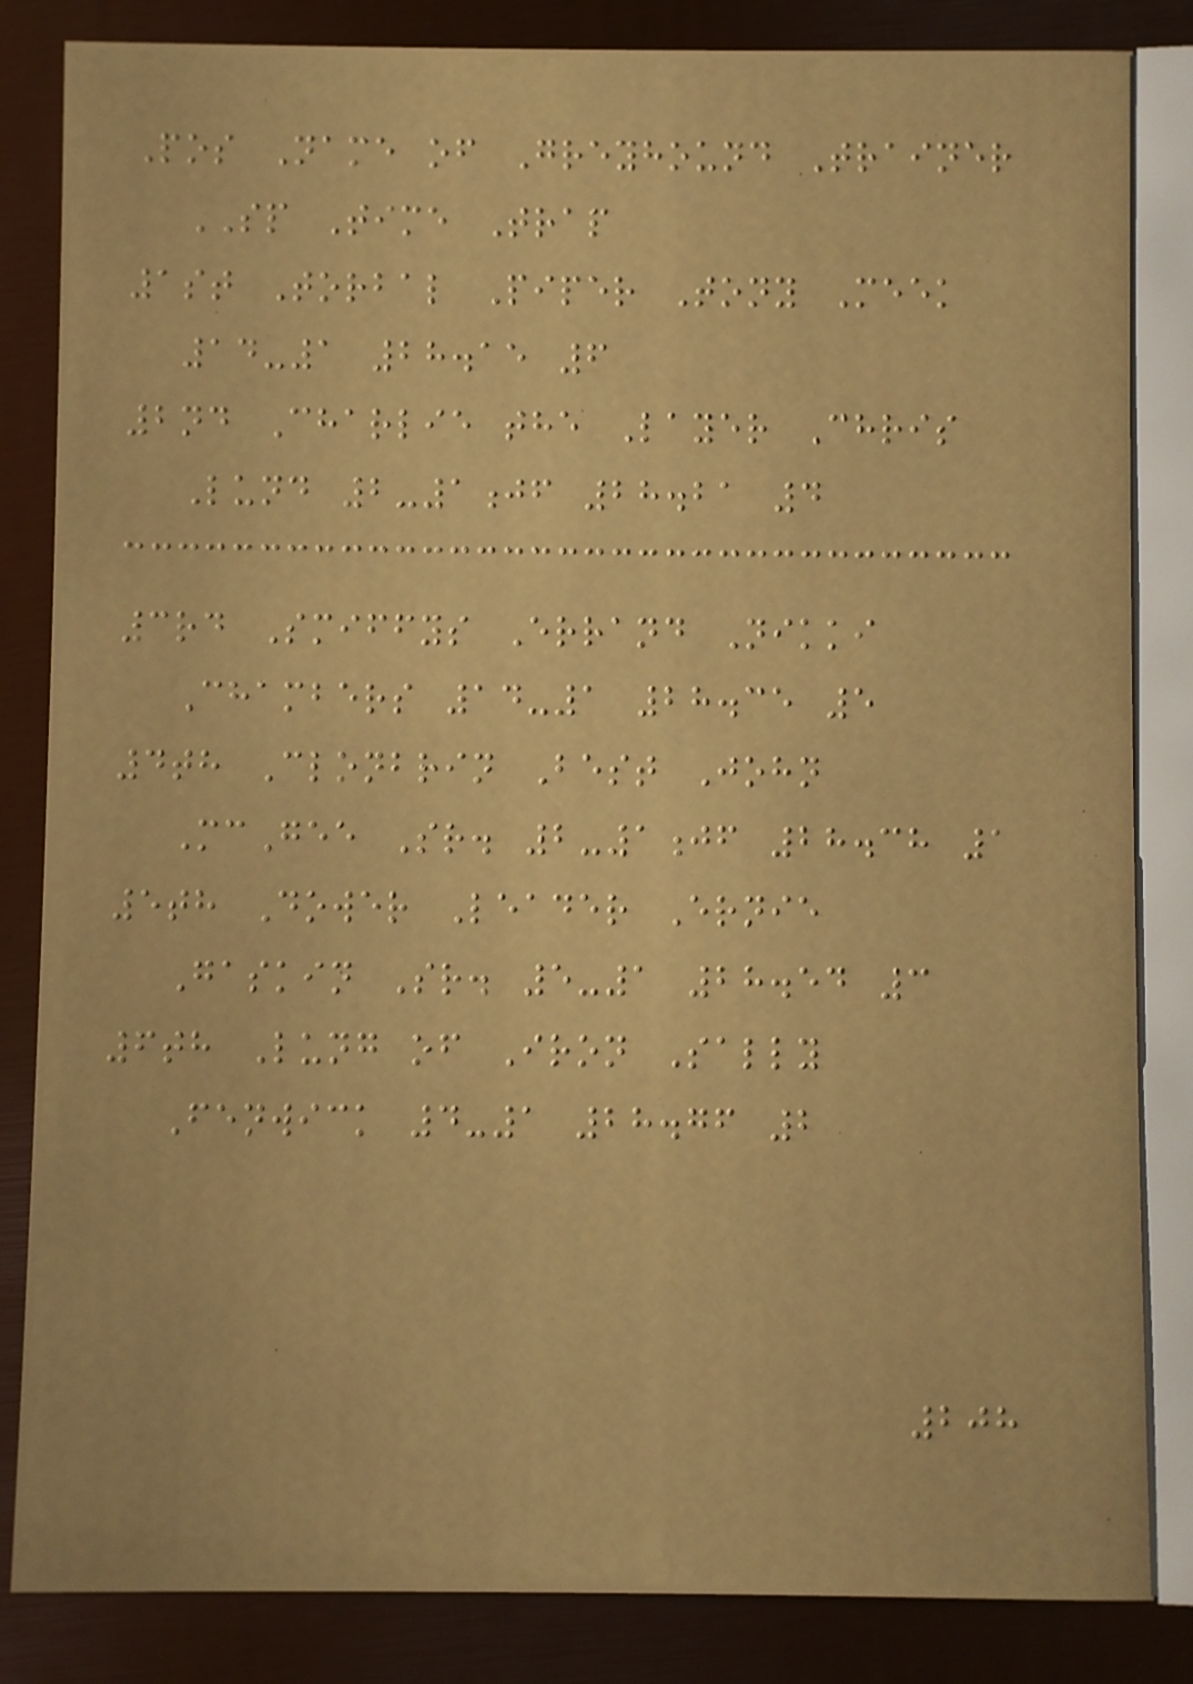Pos Name of Greyhound Trainer
SP Time Trap
1st Torbal Piper Tony Meek
14-1 28.15 6
2nd Charlie the Layer Chris
Lund 2-1jf 28.21 4
3rd Smiffys Errand Nikki
Chambers 14-1 28.35 5
4th Clonbrin Best John
McGee Sr. 2-1jf 28.38 1
5th Dower Leader Ernie
Gaskin Sr. 5-1 28.54 3
6th Lung of Iron Sally
Fenwick 4-1 28.76 2
208
